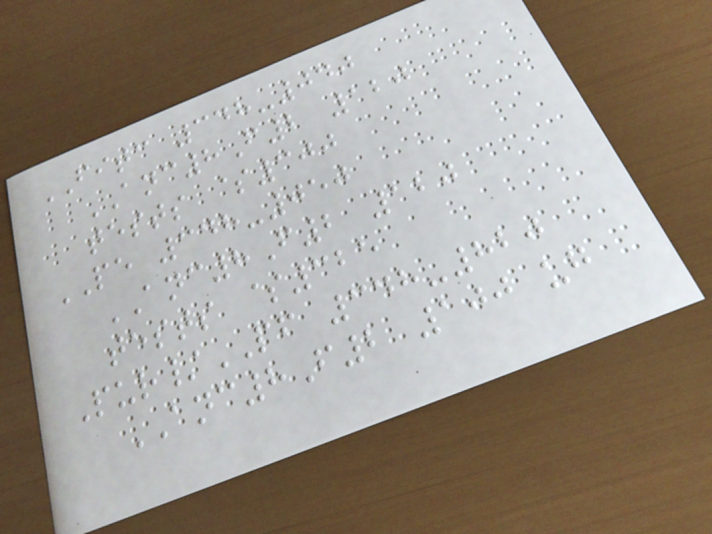FITC 348-040
ANC8F2 120
tests $300
PE 348-050
ANC8F2 120
tests $325
Pur/PF 348-820
ANC8F2 100 ug
